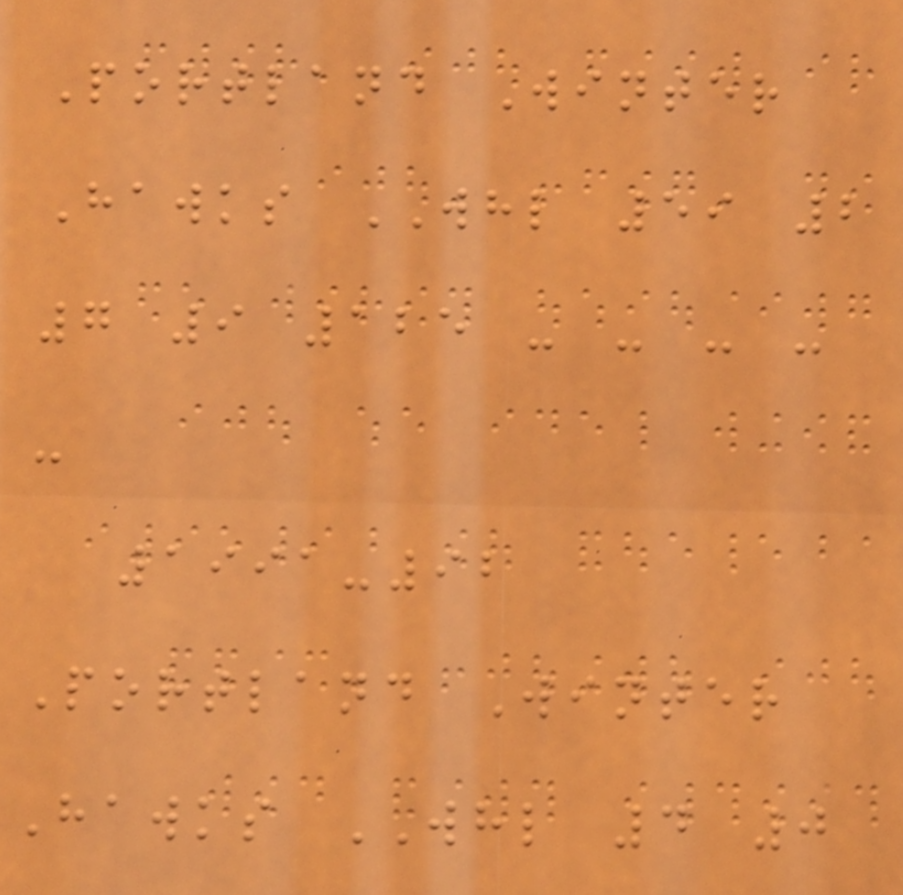Portland Winter
Hawks WHL 59 2
7 9 125 - - - -
-
1991-92
Portland Winter
Hawks WHL 4 0
